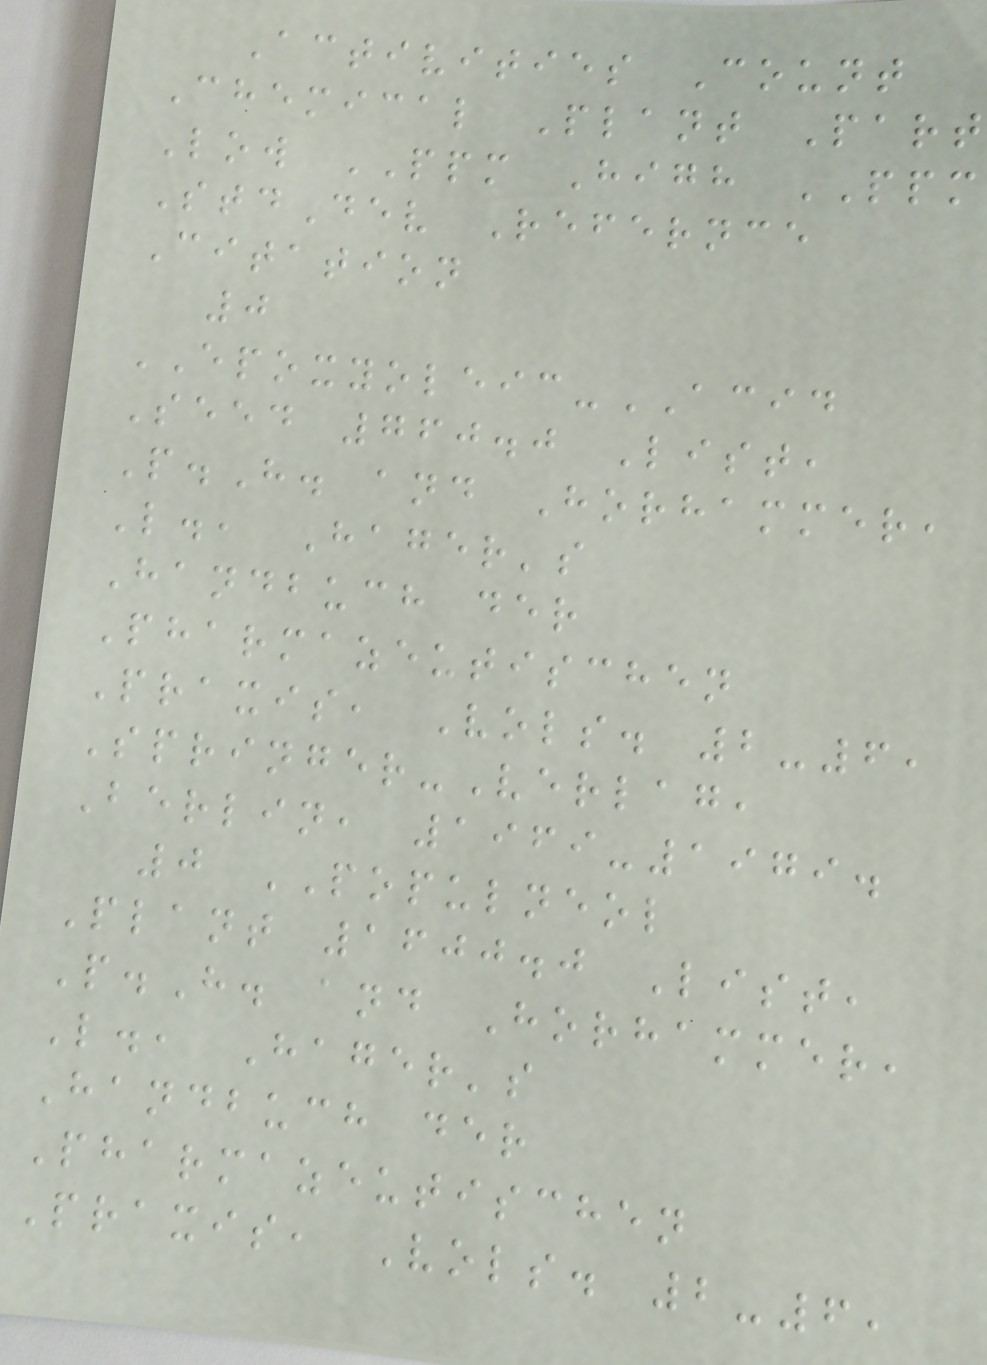Activities Count
Chemical Plant Part
Low PPM High PPM
StdDev Refernce
Citation
0
EPOXYOLEIC-ACID
Seed 760.0 List,
P.H. and Horhammer,
L., Hager's
Handbuch der
Pharmazeutischen
Praxis, Vols. 2-6,
Springer-Verlag,
Berlin, 1969-1979.
0 POPULNEOL
Plant 1600.0 List,
P.H. and Horhammer,
L., Hager's
Handbuch der
Pharmazeutischen
Praxis, Vols. 2-6,
